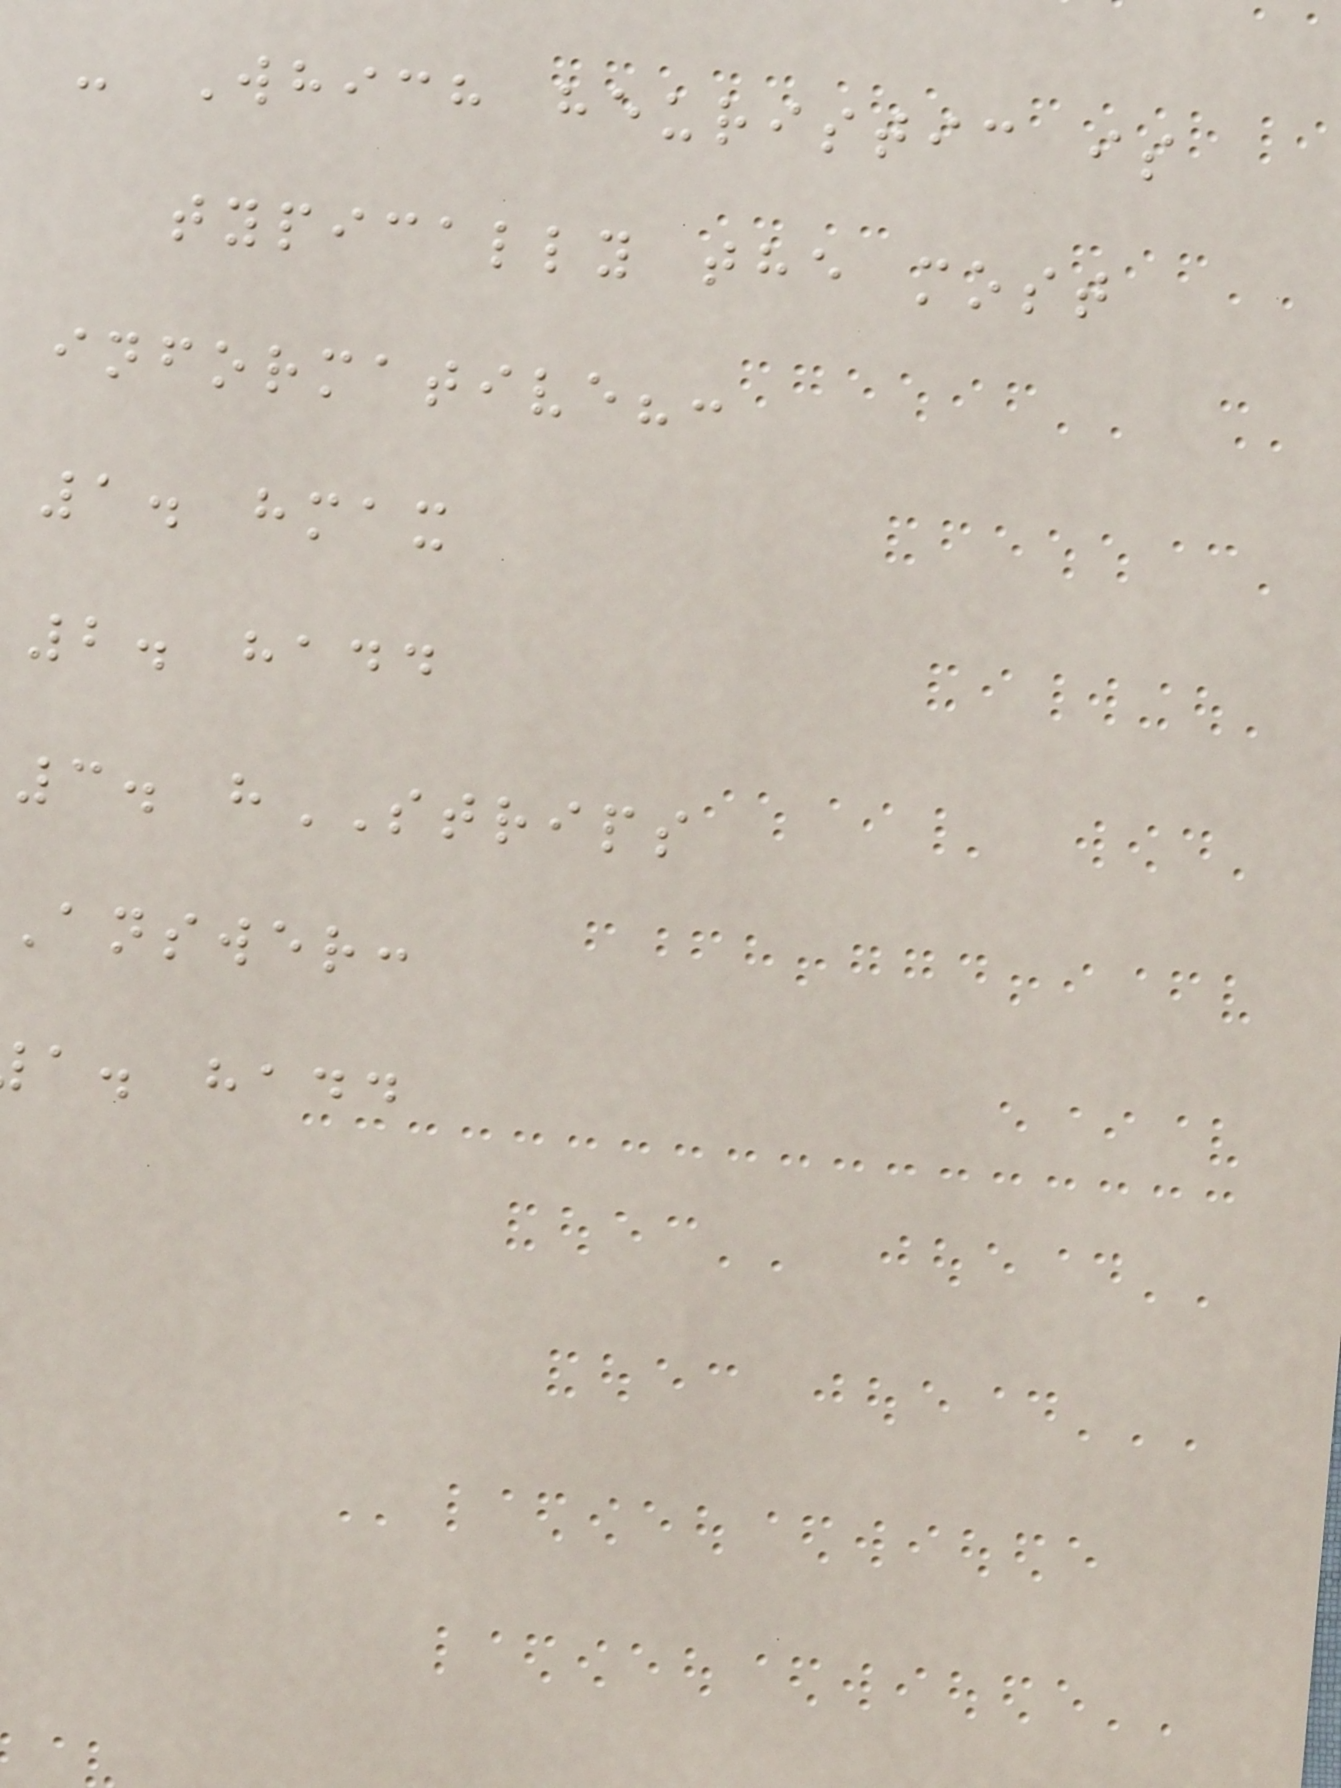- Which heuristic is
typically the most
informative?:
1. hmax
2. hadd
3. hSTRIPS
Answer:
a. hadd
